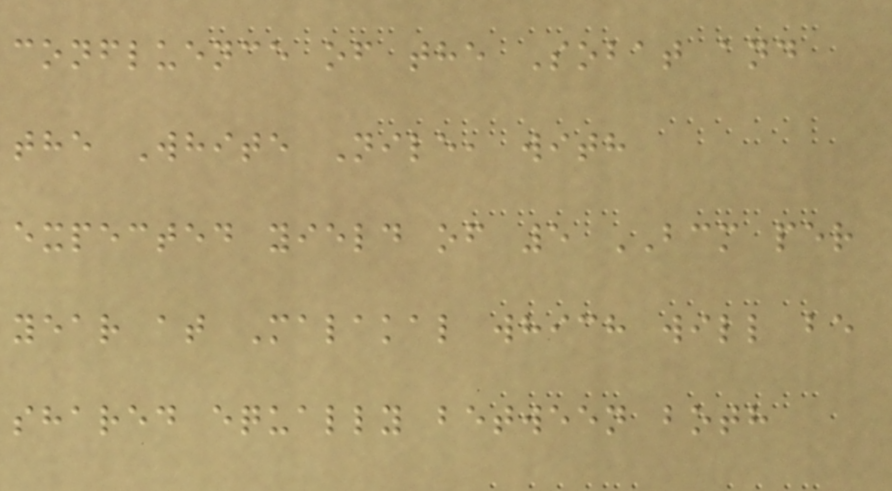confluence of the Sobat and
the White Nile, with
expected yield of 5 BCM per
year at Malakal which will be
shared equally between both
